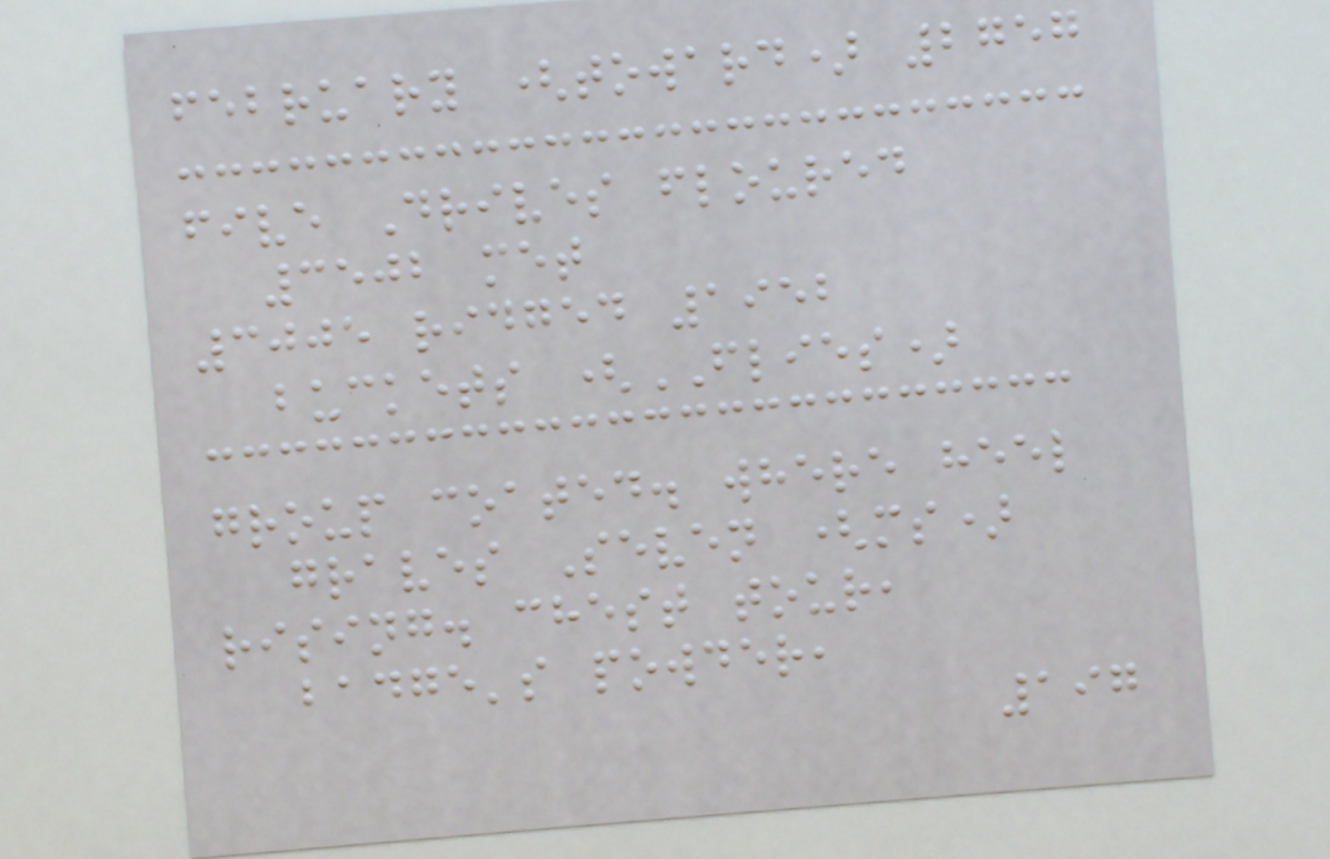february (toward) 2757
five Drives floured
3502 met
3005 ridged 1952
buckets (FLIES)
group coated. where heel
graves Seven (ms)
rising. chest tour,
badge's powder,
197
